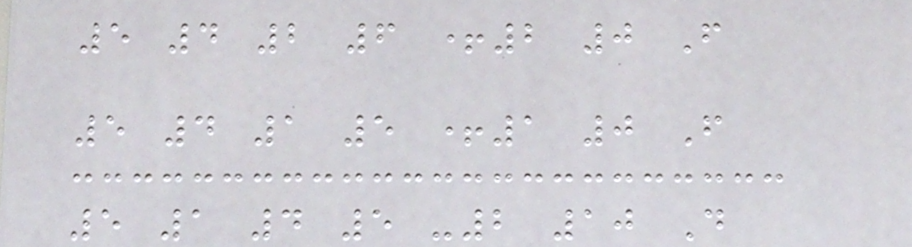5 4 2 6 +2 0 F
5 4 1 5 +1 0 F
5 1 4 5 -2 10 D
